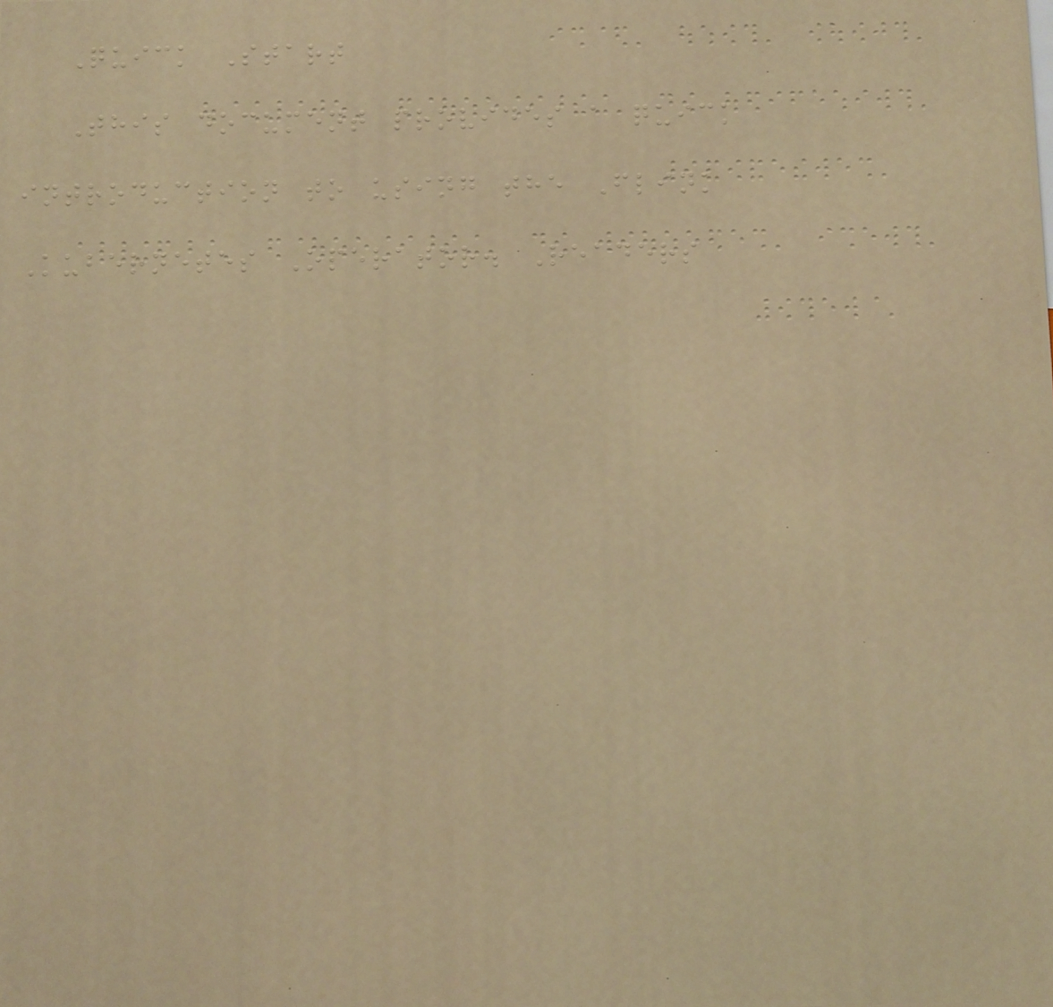Quick Start
This document provides a quick
introduction to using the Flink
Kubernetes Operator. Readers
